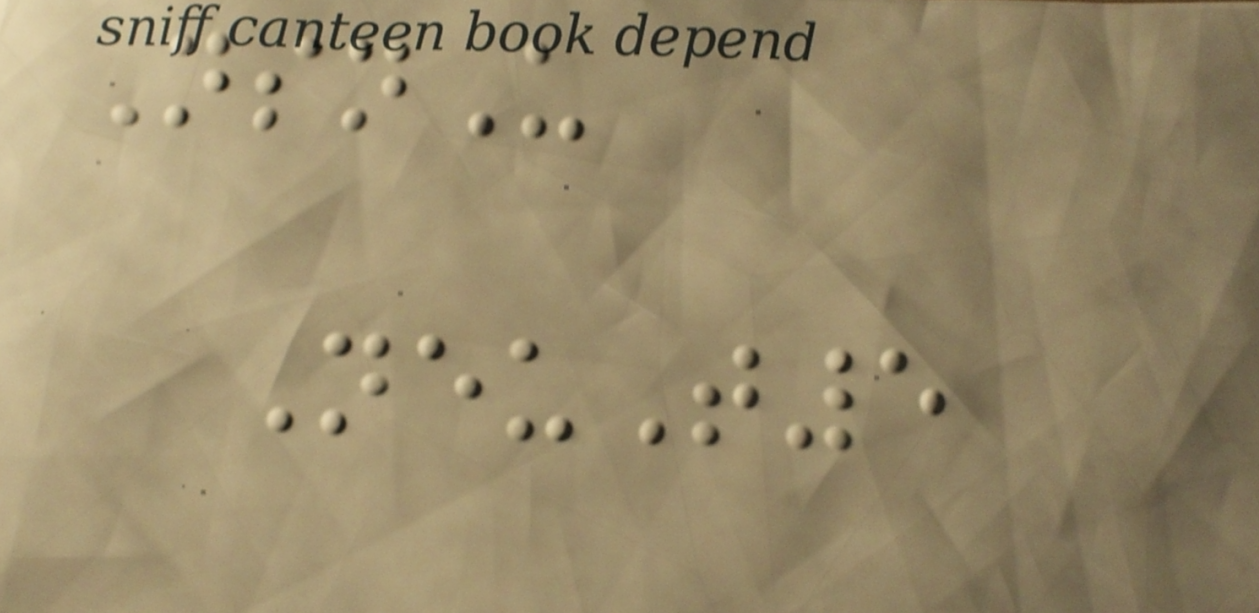NsnU
NeuT5
